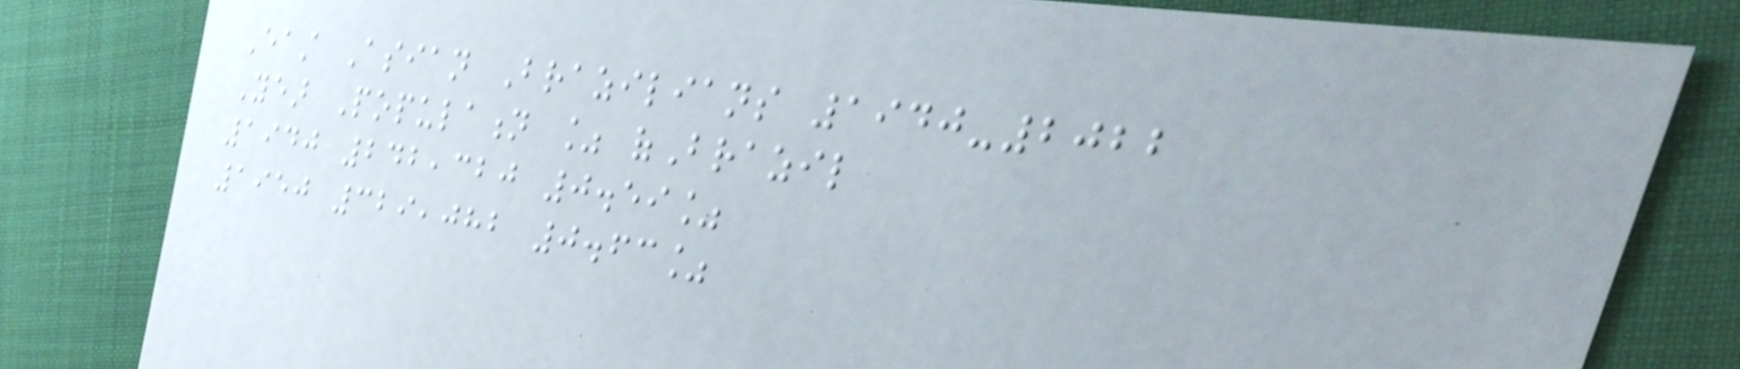East Asian Brazilians 1940-2022
Year Population % ofBrazil
1940 242,320 0.59%
1950 329,082 0.63%
